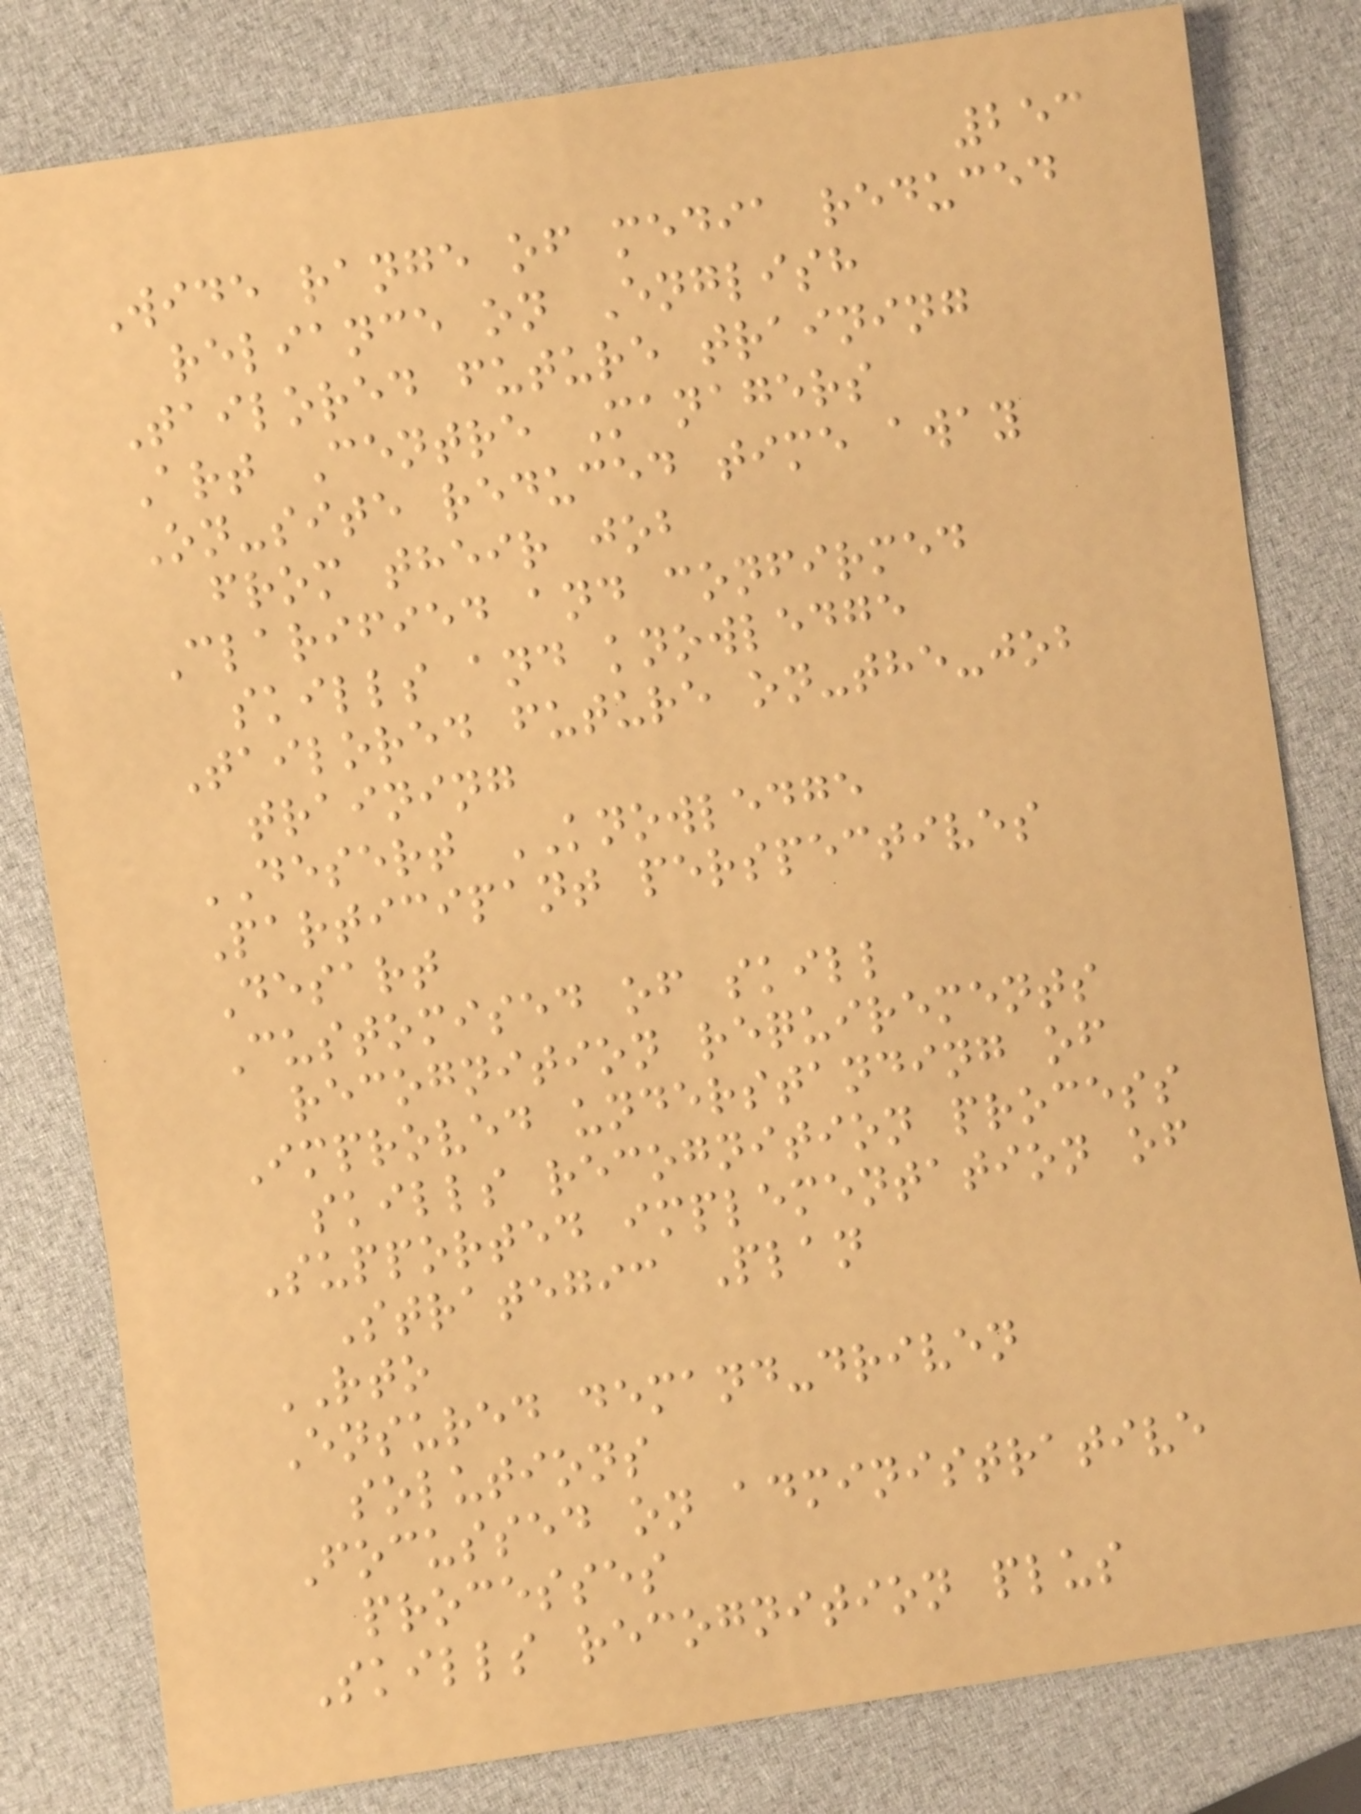253
Wide range of media reduced
reliance on English
Tailored future training
Art Centre Managers
On-site reduced time away
from their job
Clarified and confirmed
skills and knowledge
Tailored future on-the-job
training
DESERT KNOWLEDGE
Participant perspectives
Desart
Customised of skill
recognition requirements
Improved understanding of
skills recognition process
Supported implementation of
Strategic Plan
RTO
Ensured demand-driven
solutions
Focussed on administrative
processes
Skills recognition plus
